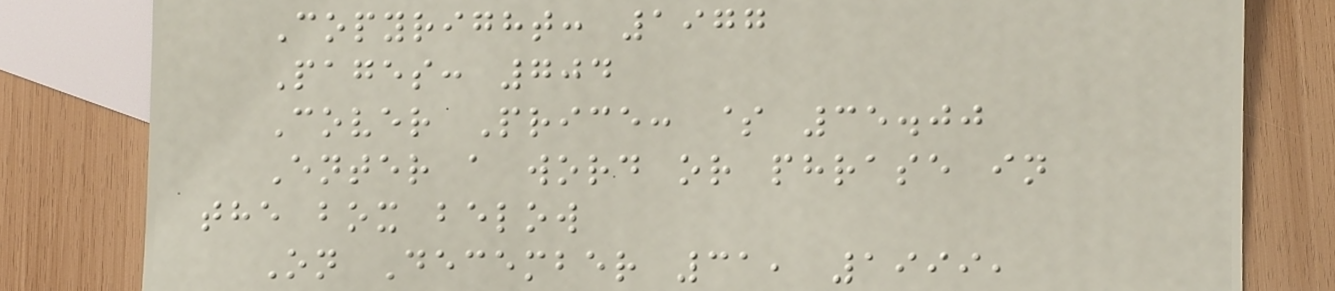Copyright: 1977
Pages: 704
Cover Price: $ 35.00
Enter a word or phrase in
the box below
On December 31, 1999,
